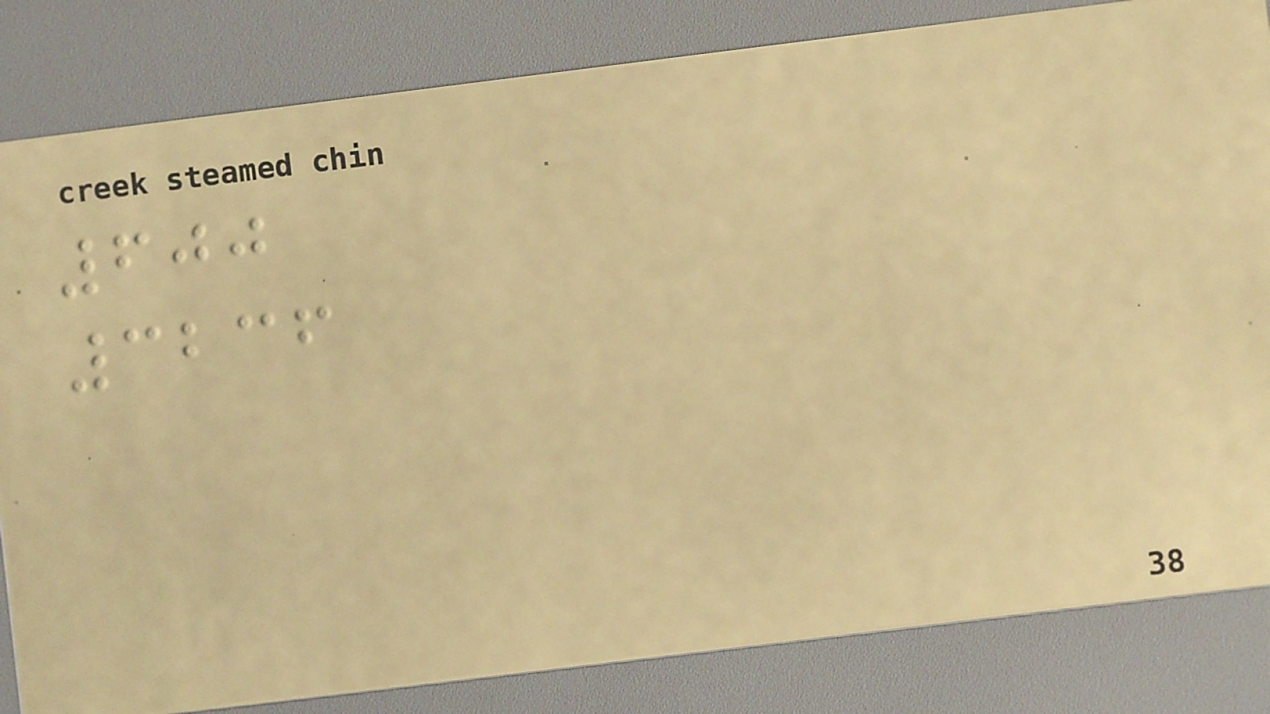600
3236
